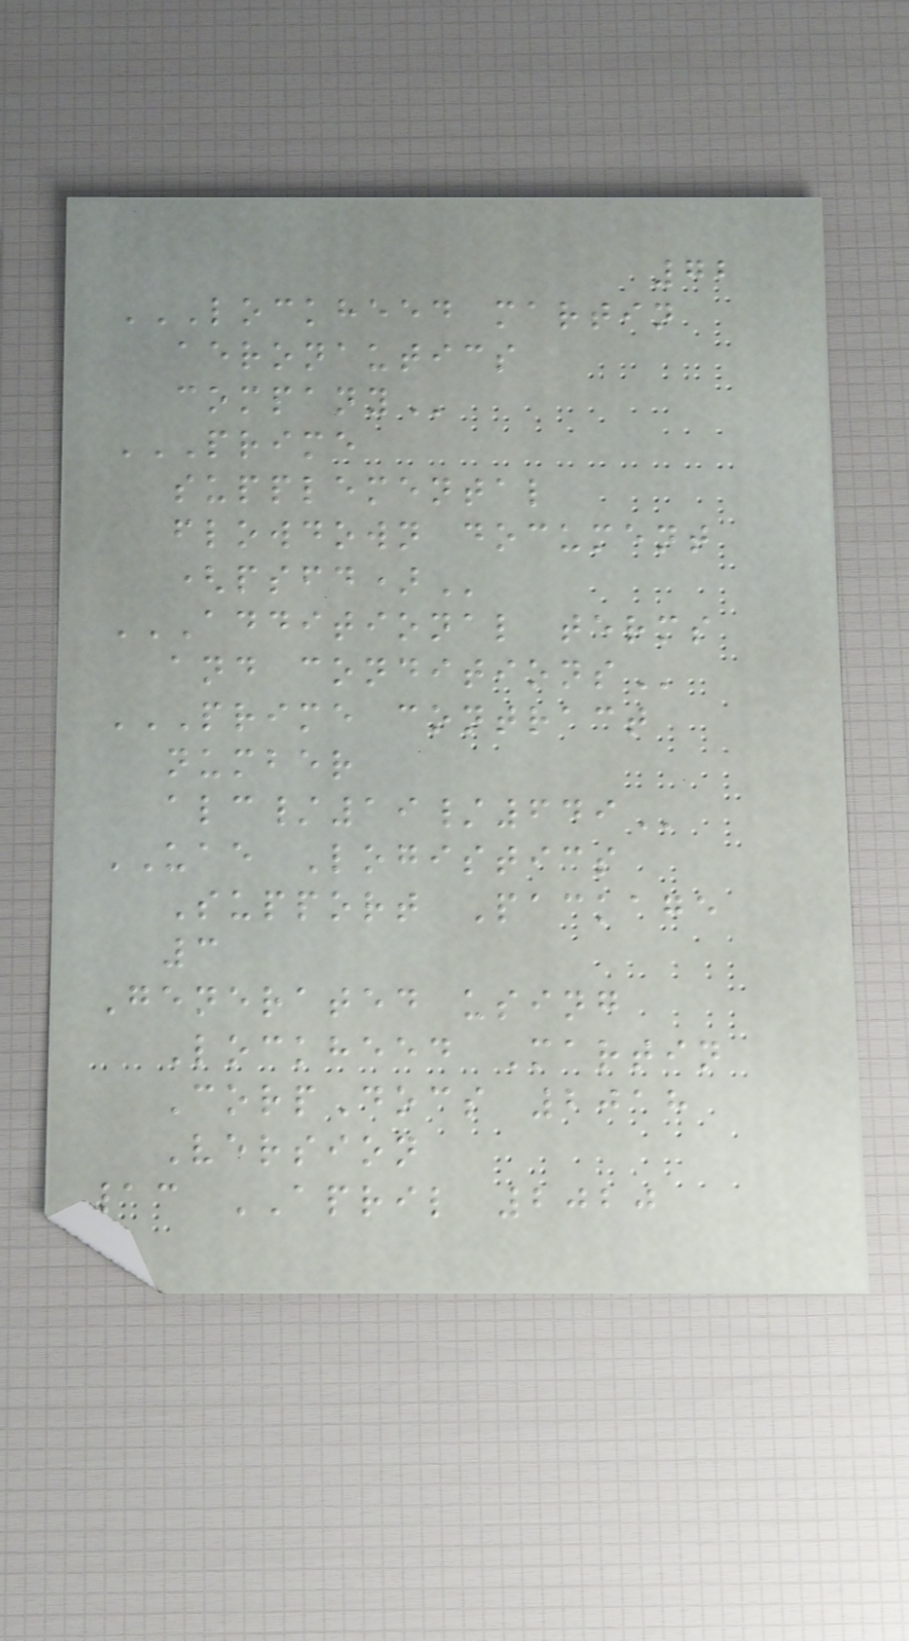72
LOCKHEED MARTIN
AERONAUTICS
COMPANY
PRIME
SUPPLEMENTAL
FLOWDOWN DOCUMENT
(PSFD)
ADDITIONAL TERMS
AND CONDITIONS
PRIME CONTRACT
NUMBER
ALC/19/649
UAE Logistics
Support Package
3
Generated using
Lockheed Martin
CorpDocs 2018
Version
13 APRIL 2020
